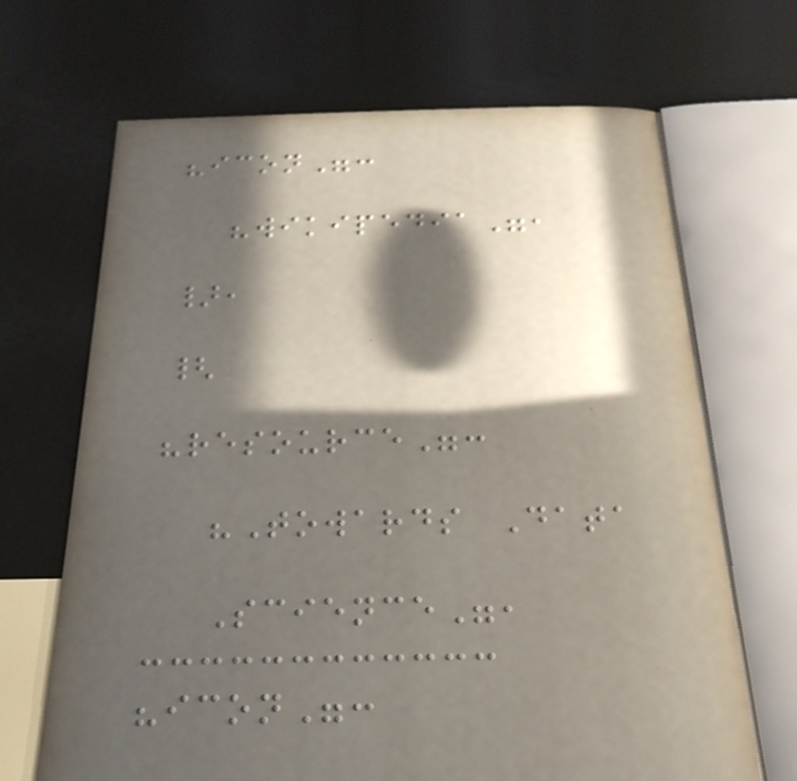"icon":
"wikipedia",
},
{
"resource":
"Towards Data
Science",
"icon":
